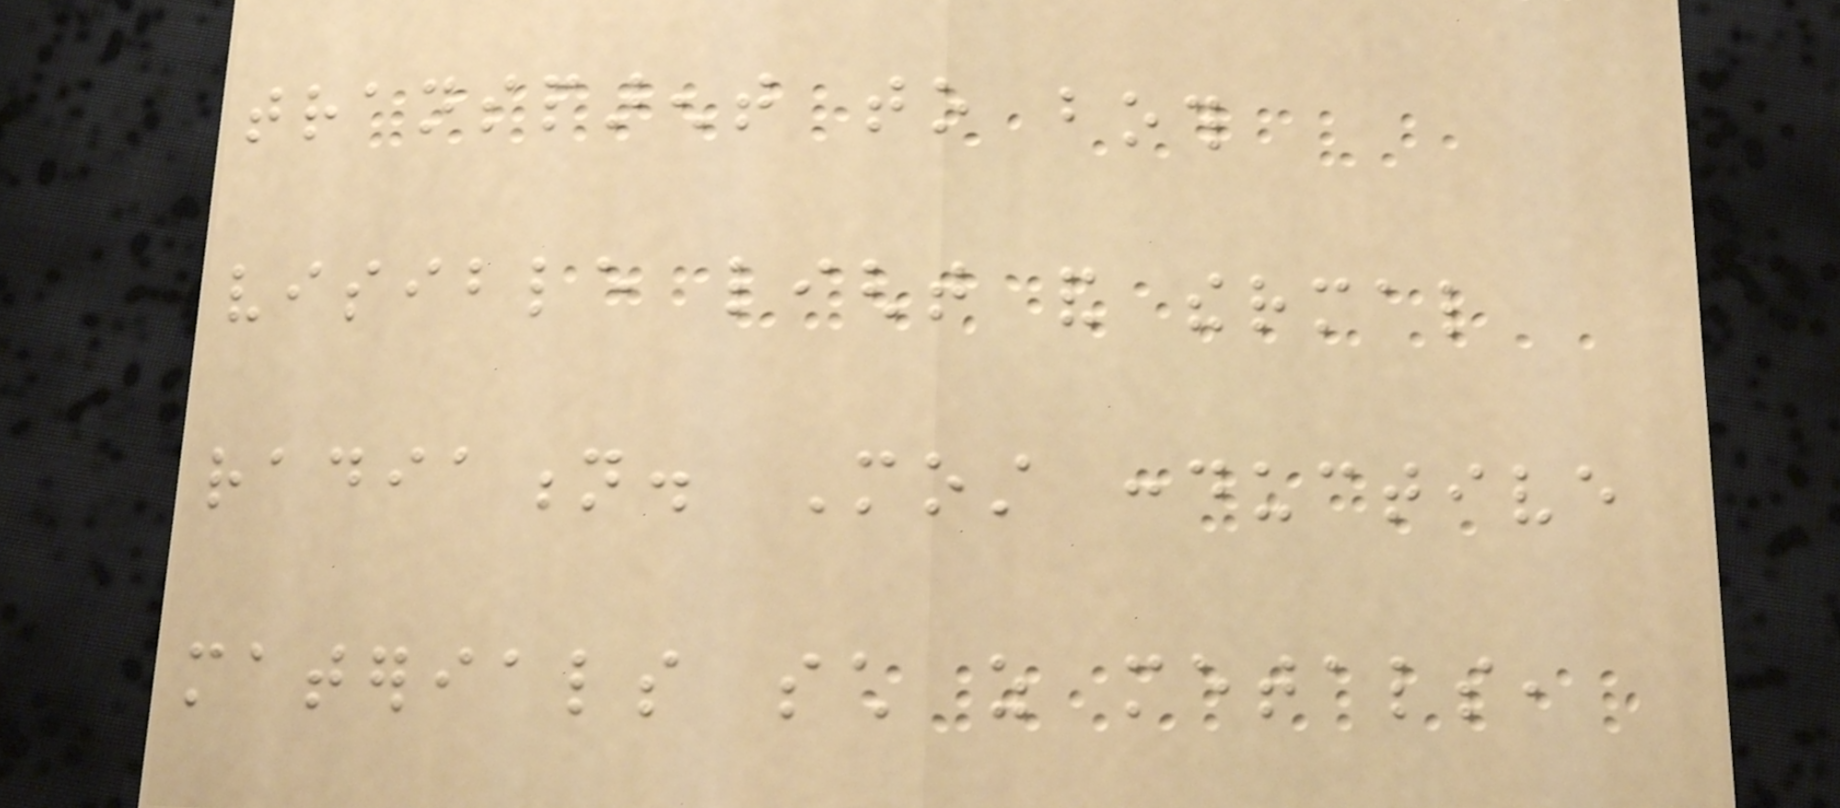transparent to both
visible light and thermal
radiation. Most conductive
materials such as metals,
